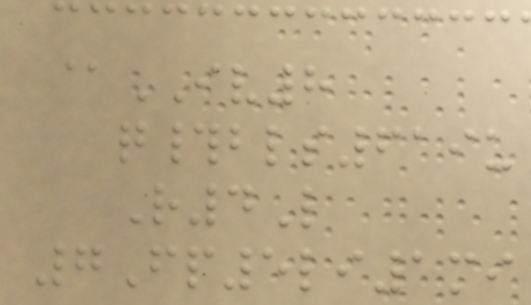@IV8
q#bls619u
R4L
7Fp5li1mi
